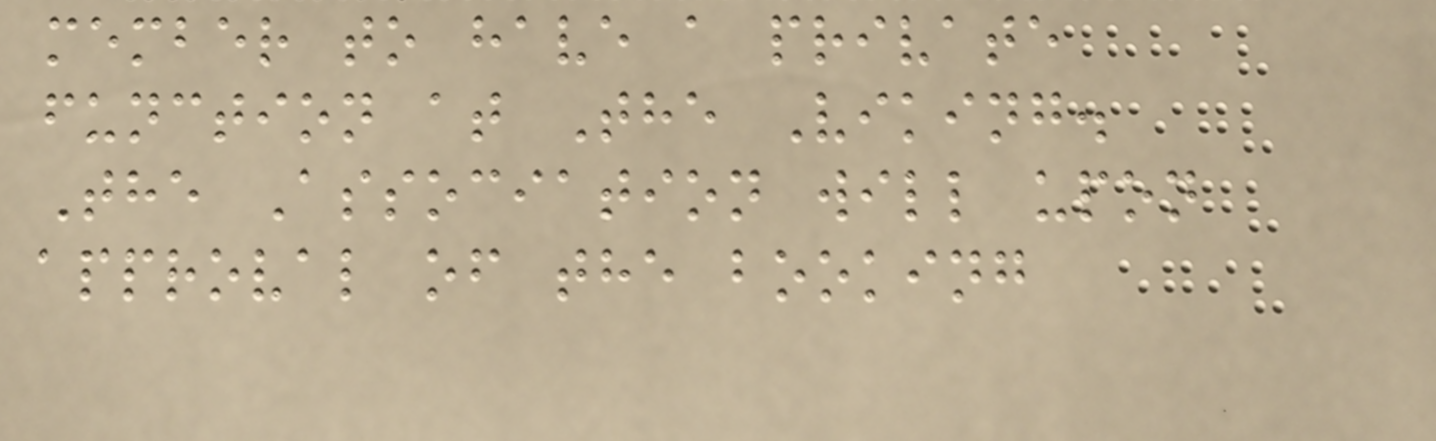member to have a private
function at The Viking.
The Association will upon
approval of the booking
